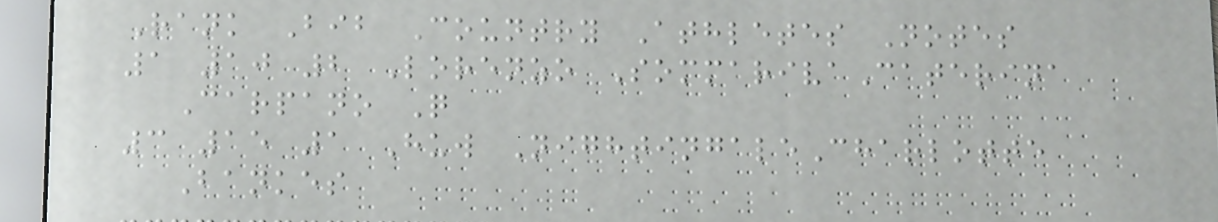Rank Bib Country Athletes Notes
1 10 2 Lorenzo SommarivaCaterina
Carpano Q
3 15 1 Huw NightingaleCharlotte
Bankes
